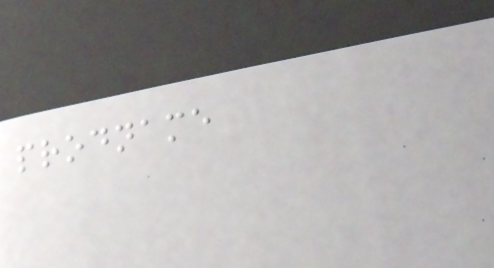prodname
